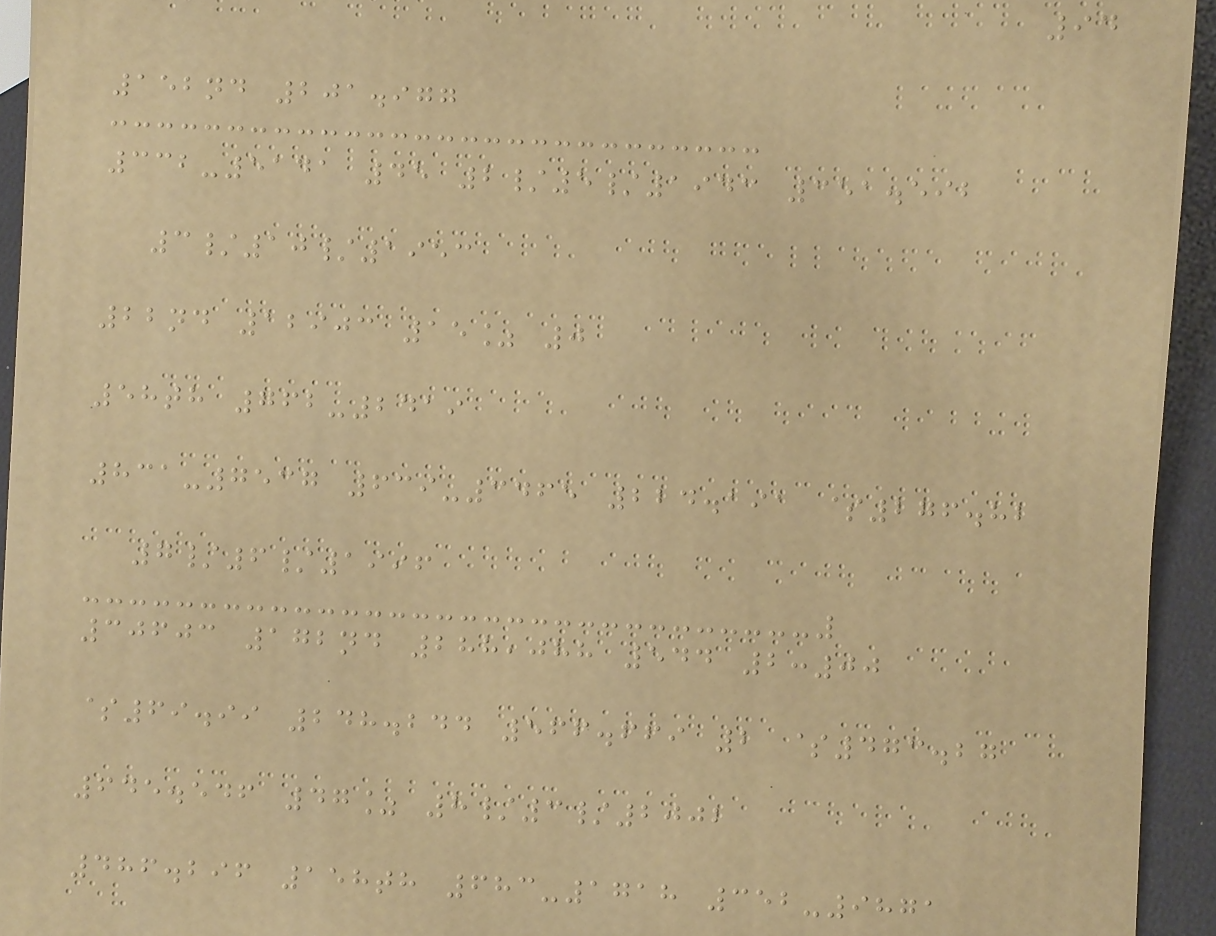94
152nd 201.977
332-5141 45 2/5/1943 351.592
3/10/1953
22nd 12903 15% 0
58th 762-2419
831-7537 639-3465 224.191 $276.82
7/6/1996
30603 172nd 288,088 544 2:00
$69.99 248.244 566.669 2 $473.27
645.546 47% 8/3/2002
486.296 158th 683-1718 352-9871
